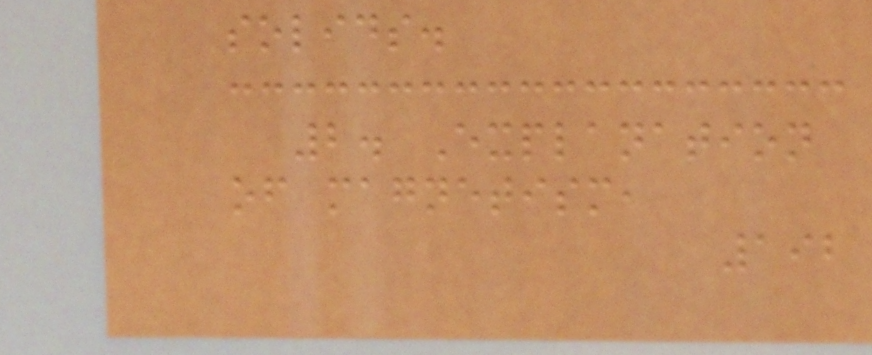solids.
2. Explanation
of magnetism,
192
